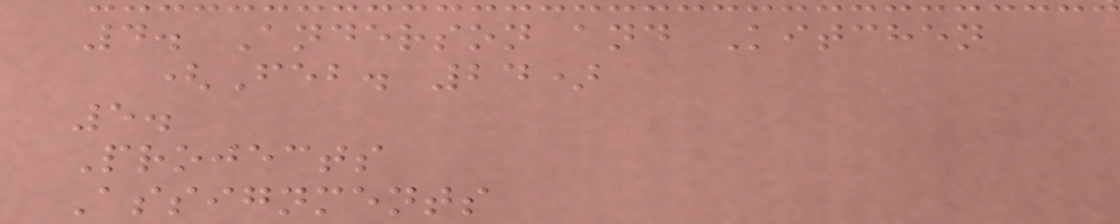4. Anderson and Kitchen
(Feb. 24)
5.
Projects
Assignments
